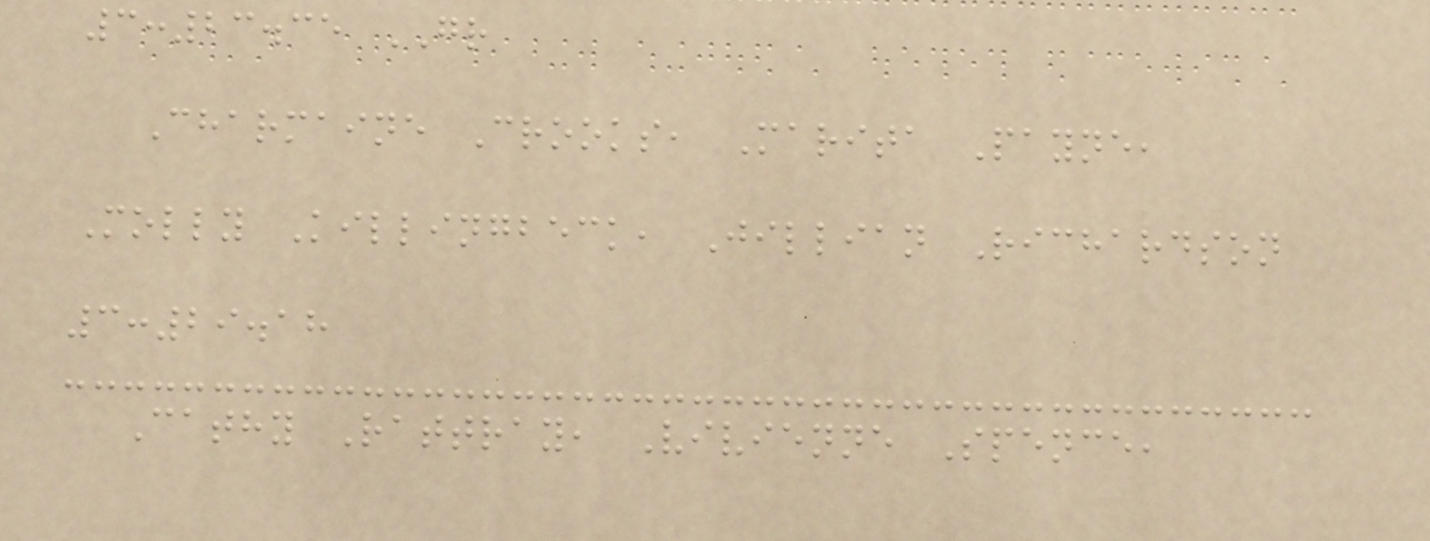3:23.35 GR
Charmaine Crooks, Marita Payne,
Molly Killingbeck, Jillian Richardson
3:29.18
Cathy Rattray, Vivienne Spence,
